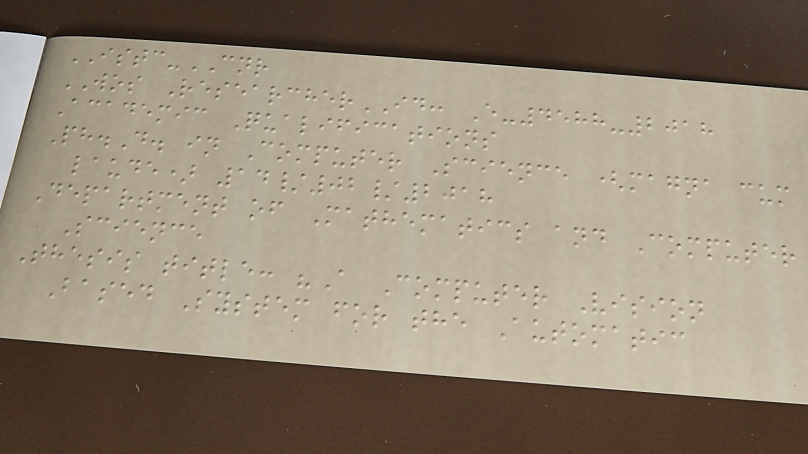ISTC-CNR
WOS ResearcherID: E-4588-2018
Academic Qualifications
Ph.D. in Computer Science (magna cum
laude) 14/02/2018
Department of Mathematics and Computer
Science
Thesis title: "A Computer Vision
Based System for the Automatic
